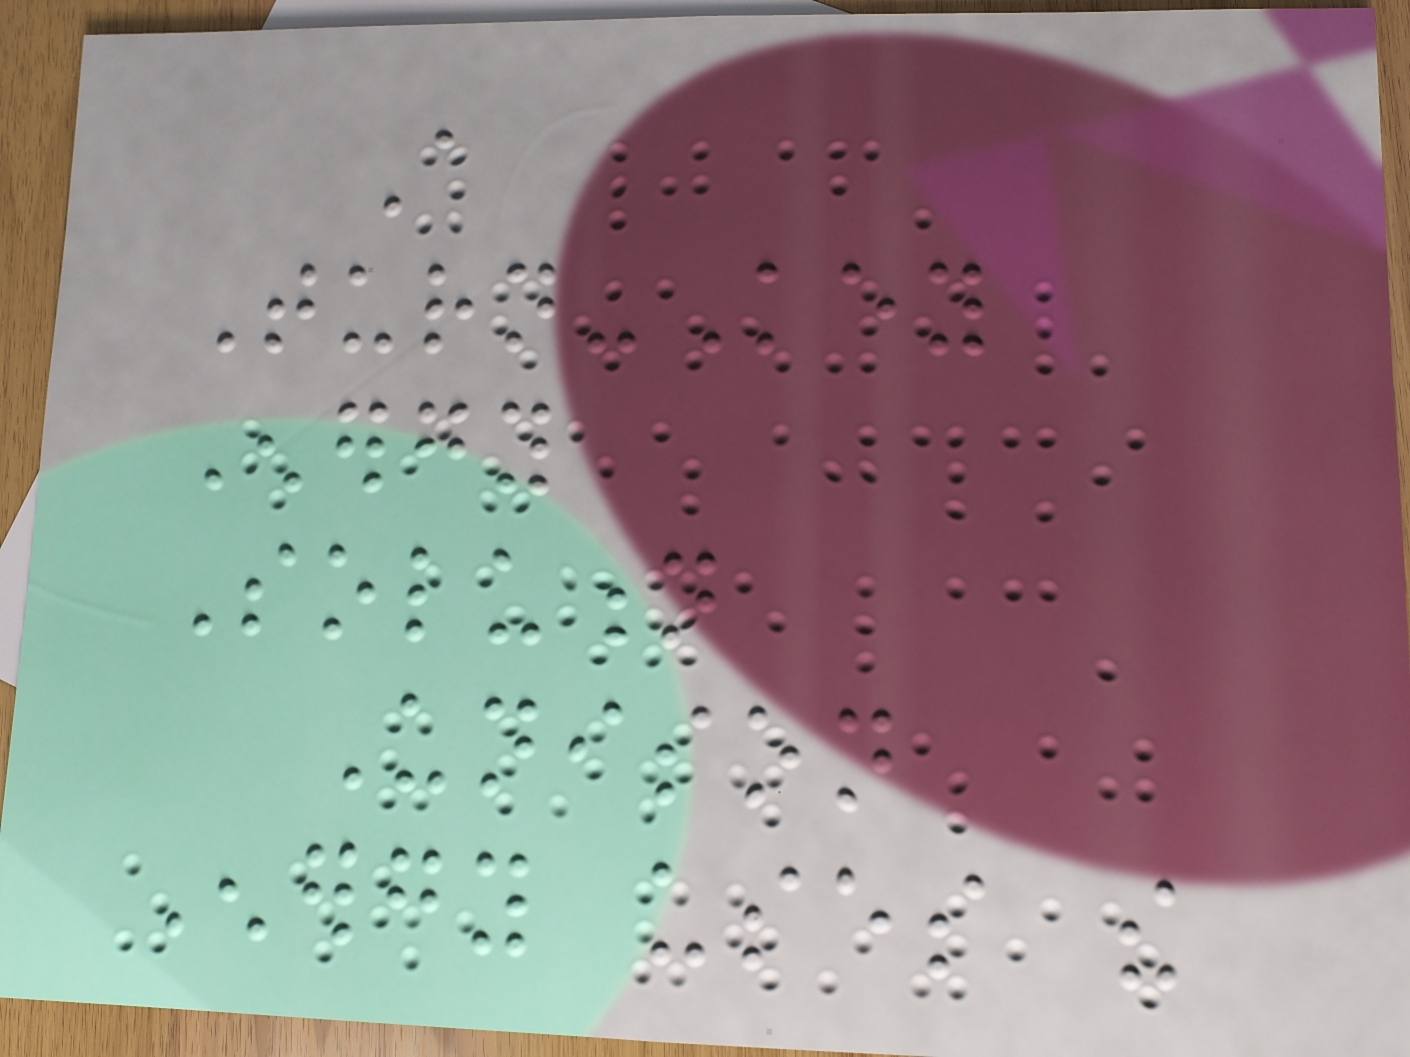A
Turn-Key
Energy
Solution
Unison
Energy uses the
